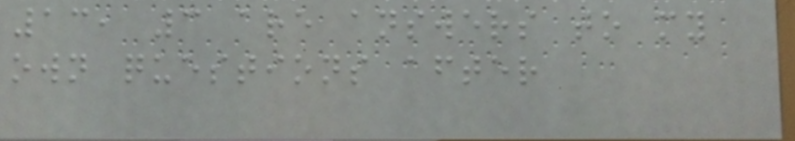13, 3 are answers to my
own questions after
